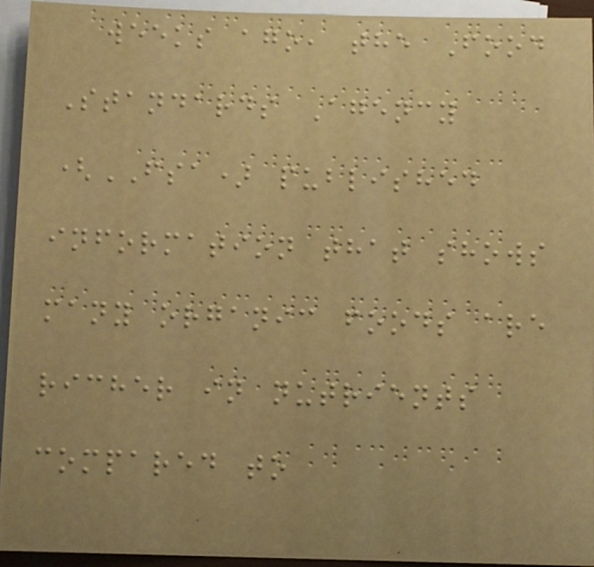weeks ago, the Food
Standards Agency
(FSA) published
information that shows
many organic foods are
richer in nutrients
compared to
